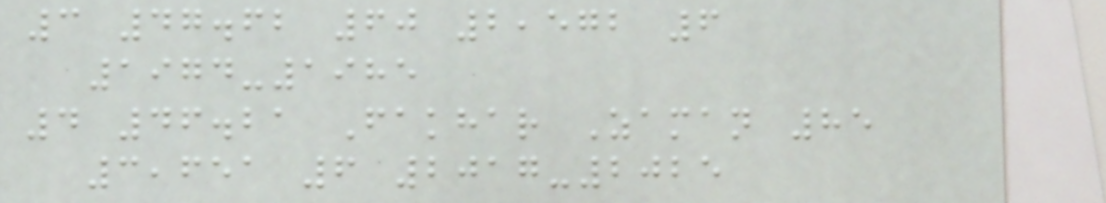3 47.62 60 2,572 6
1974-1985
4 46.21 Fakhar Zaman 85
3,651 6 2017-2025
